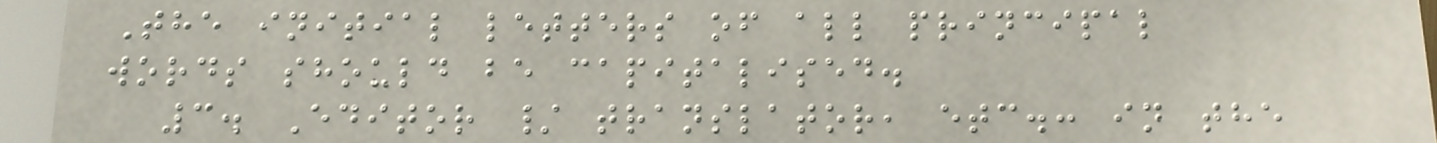The initial letters of all principal
words should be capitalised.
3. Editor / translator, etc.: in the
